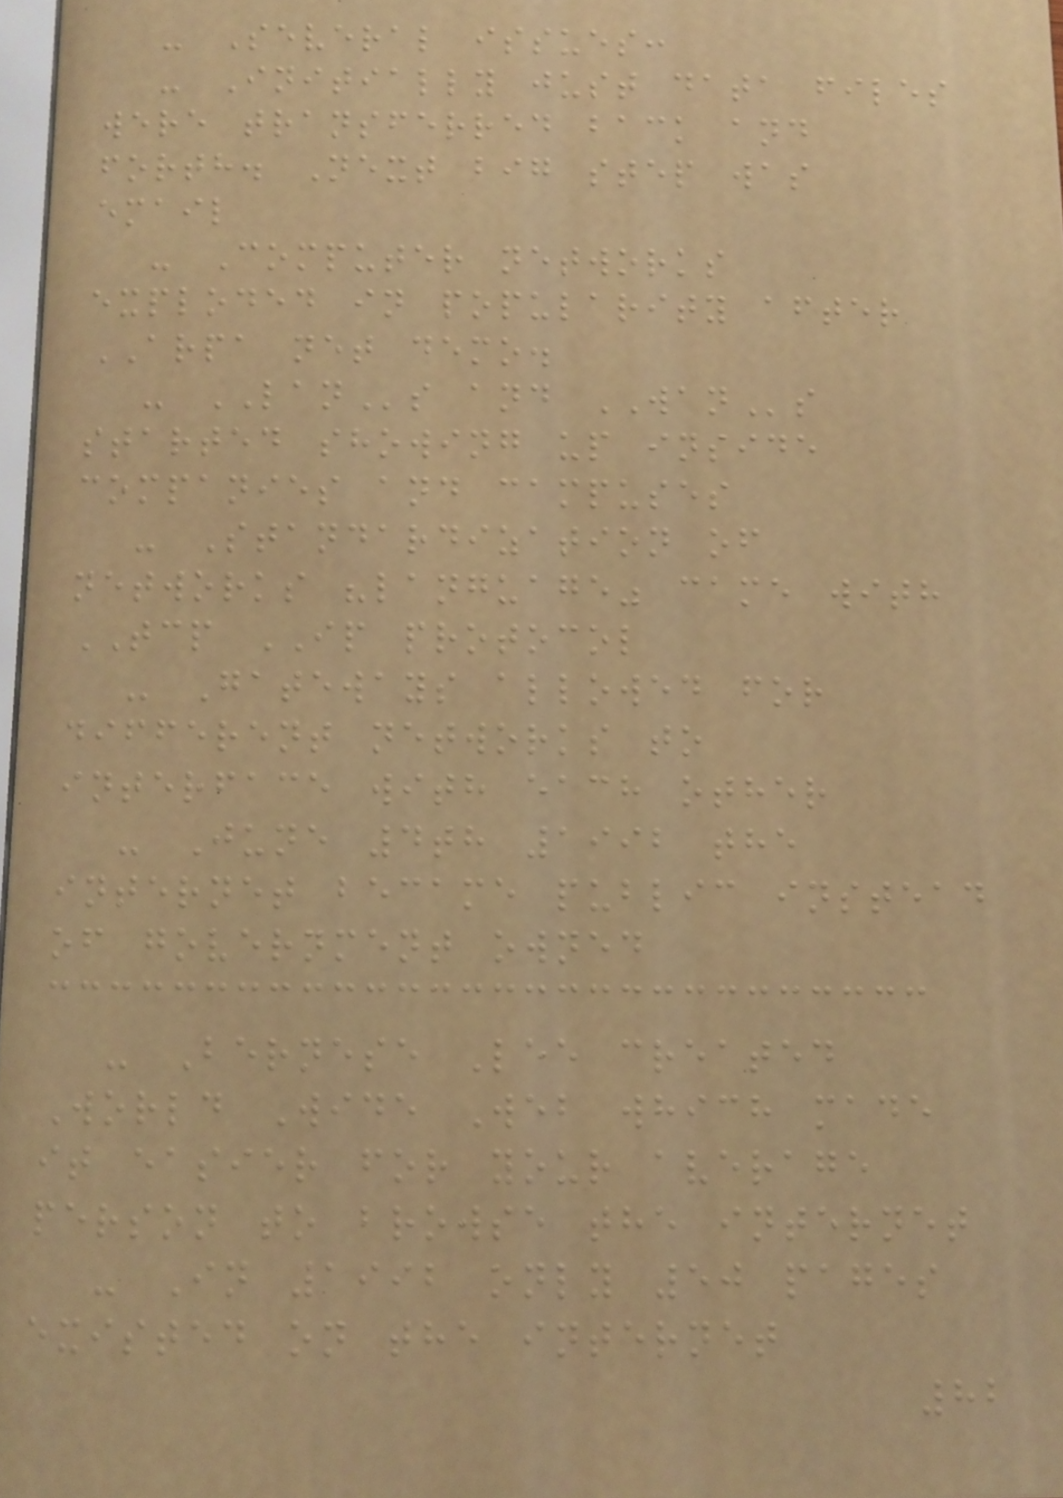- Several issues:
- Initially just data files
were transferred back and
forth. Next big step was
email
- Computer networks
exploded in popularity after
ARPA net demo.
- LANs and WANs
started showing up inside
companies and campuses
- Standardization of
networks "language" came with
TCP IP protocol
- Gateways allowed for
different networks to
interface with each other
- June 4th 1992 the
internet became public instead
of government owned
- Bernese Lee created
World Wide Web which made
it easier for your average
person to browse the internet
- In 1992 only 50 pages
existed on the internet
82
